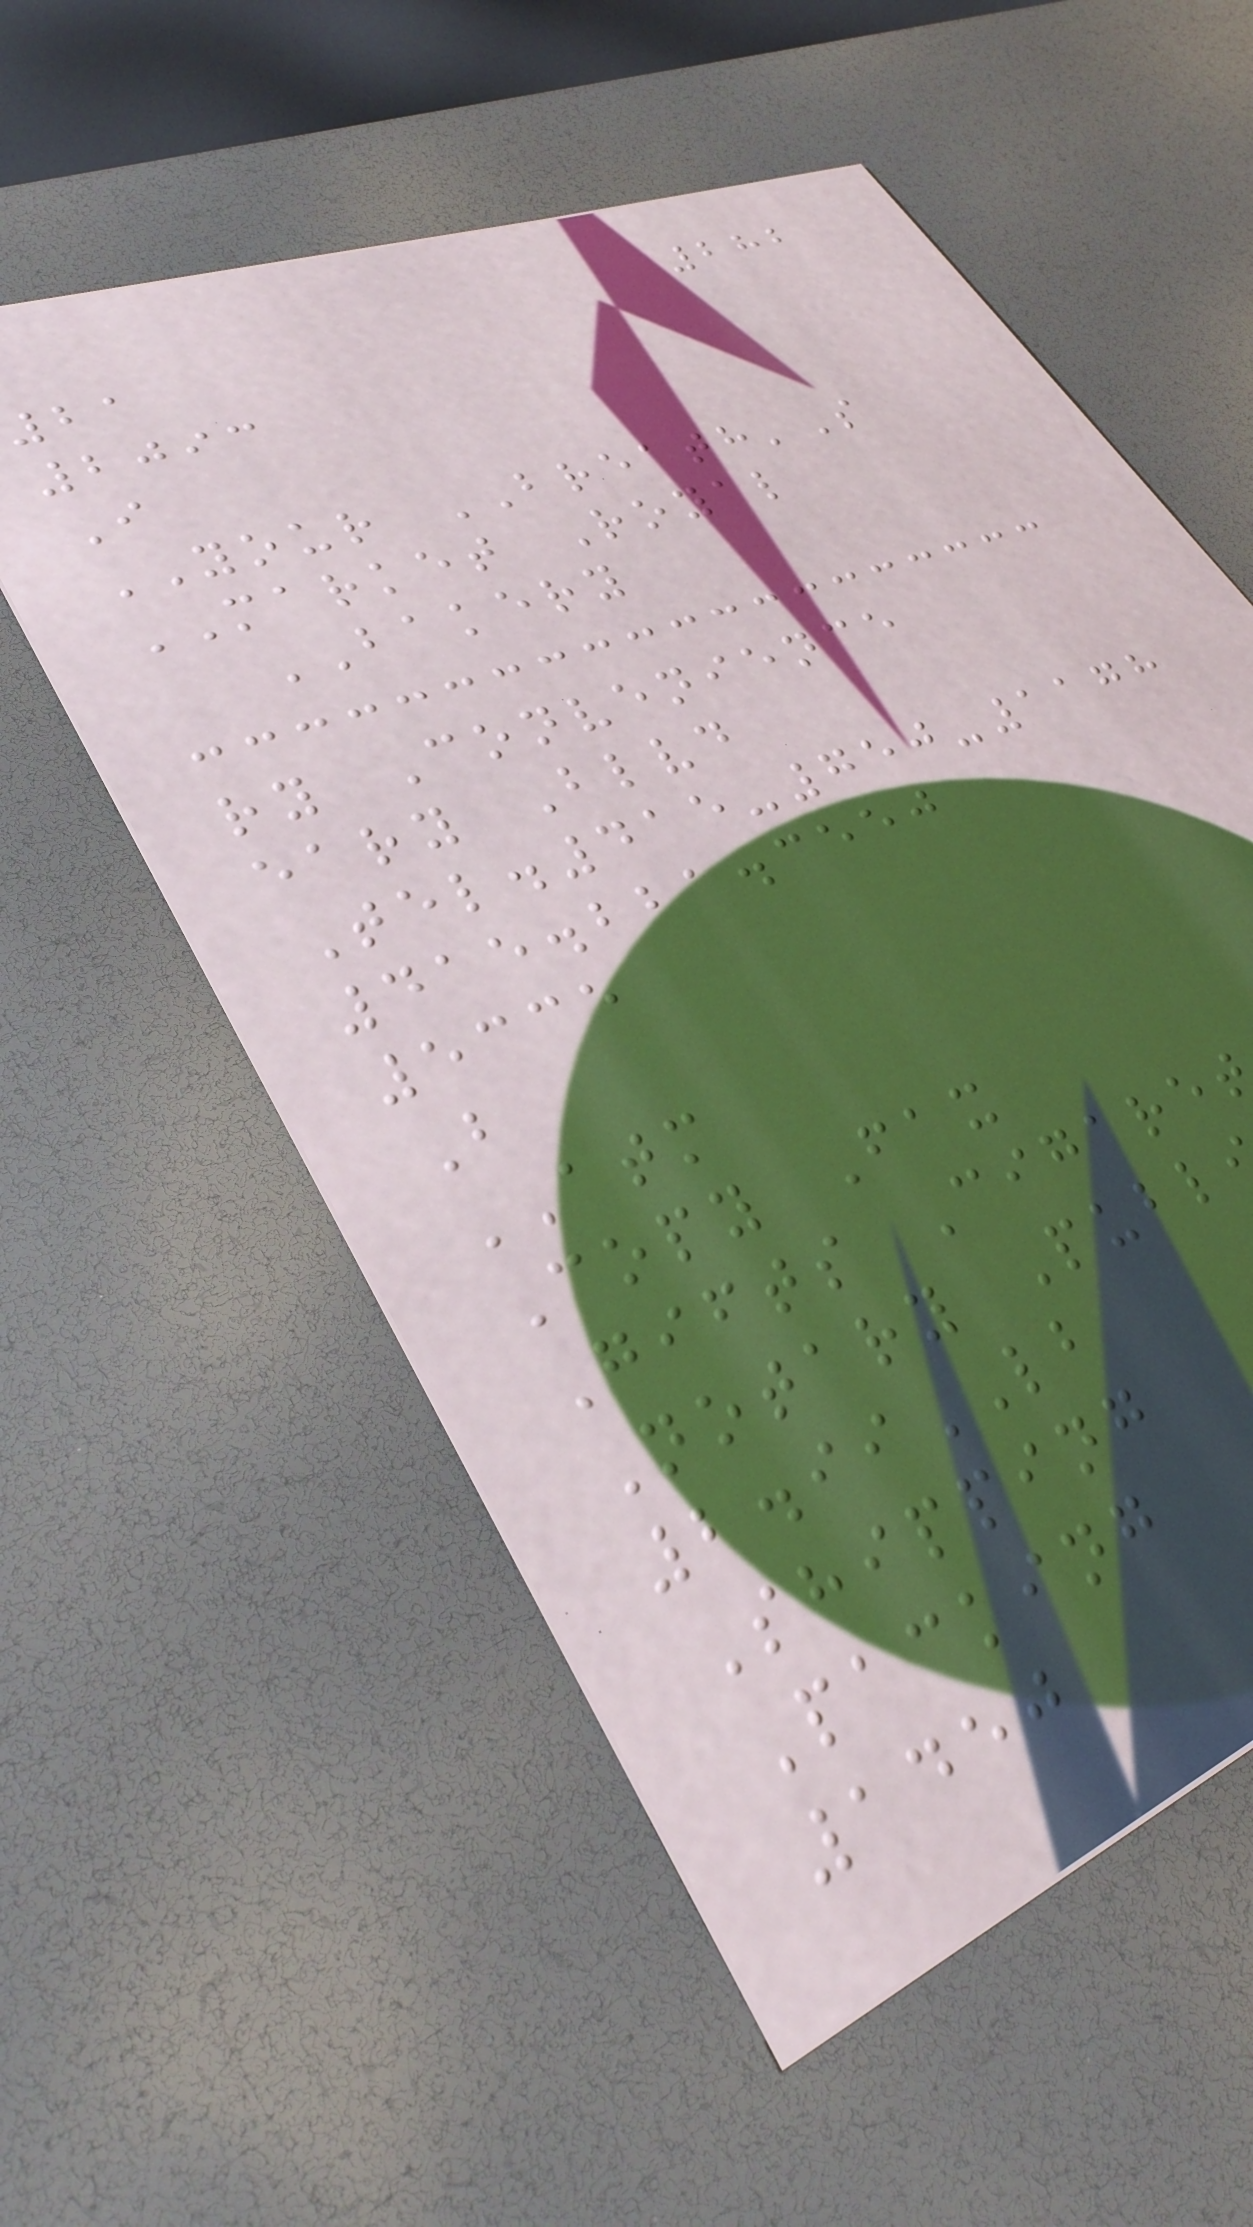282
21
2093
I
YOUR BREATH'S
MARKET Royal
BAKERY
ry Convenience
eary Blvd
Tel.415-750-1178
415.221.3550
5335
B
ATM
Copy Fax
Gifts Cigare
Notary Publ
2.99LB
Shipping
Packing
1450
